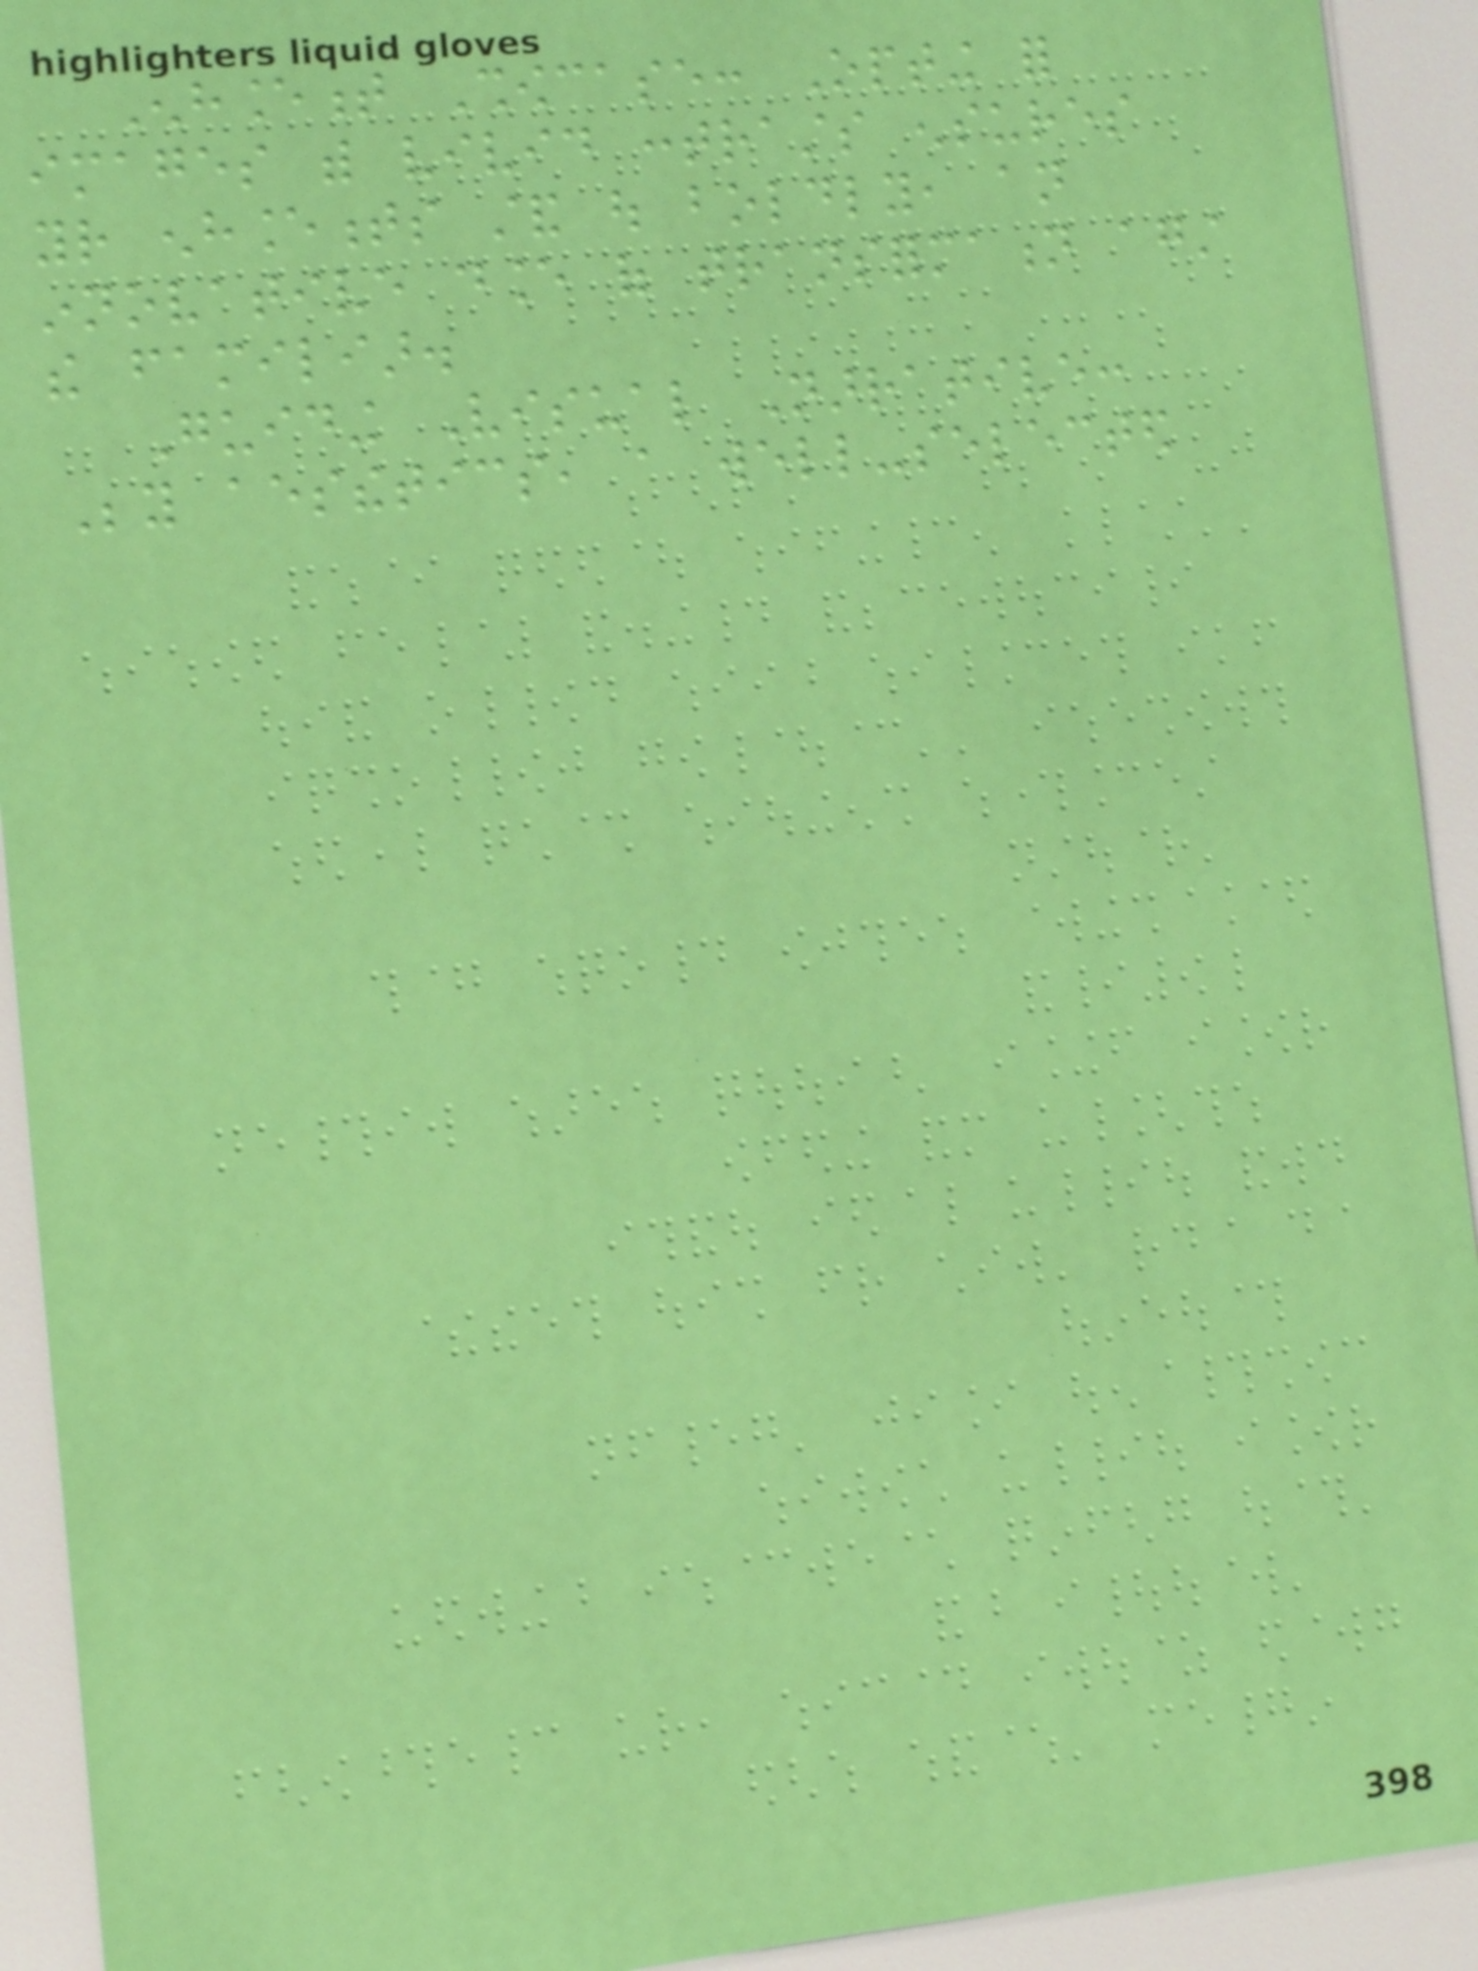Enhancement Showcase: Opting for
images with vivid contrasts ensures
your enhancements stand out boldly, an
innovative dance of transformation against
the familiar.
Guiding Visual Narrative:
Beyond aesthetics, a well-selected
